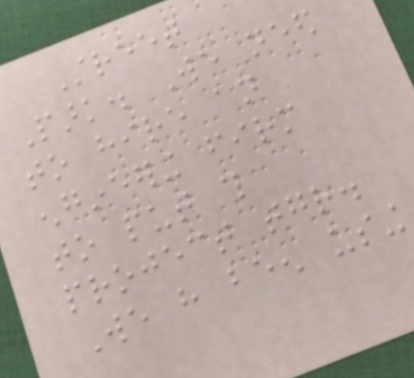Street
Park. We need
to hire an
engineering firm
to put this
project together.
We have been using
